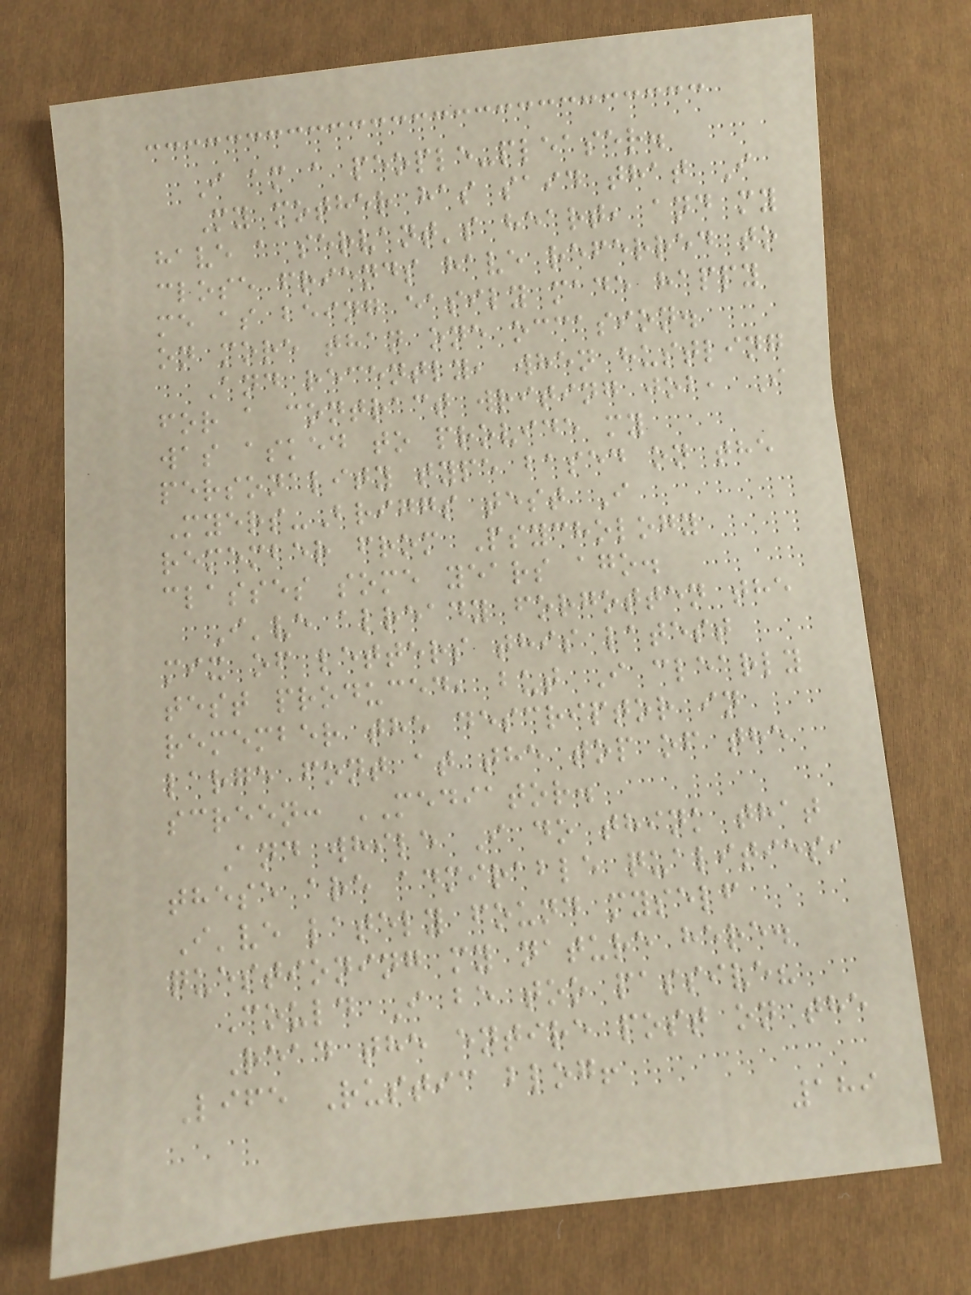I am a people-pleaser.
My mother has said that I
have a servant's heart, and my
close friends have referred to
me as being easily made happy
on more than one occasion.
And recently, when hustling
for a contract writing job, I
was asked to provide my
personality type based on the
Myers-Briggs test I
remember from Psychology
classes some years ago.
I've already forgotten the
mix of letters this latest
test produced, but I clearly
remember the descriptor in
large font at the top of the
screen: MEDIATOR.
And while I do think that
these are admirable qualities,
I've lately found myself
questioning my nature here.
Could I be too passive?
Read the entire post on the
Life Rustic blog!
189
